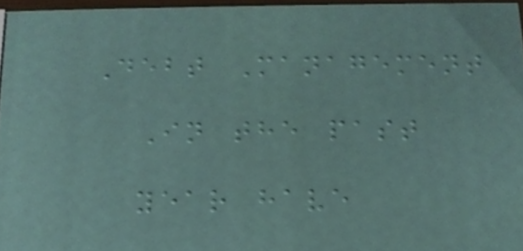Debt Management
In the past
year have
